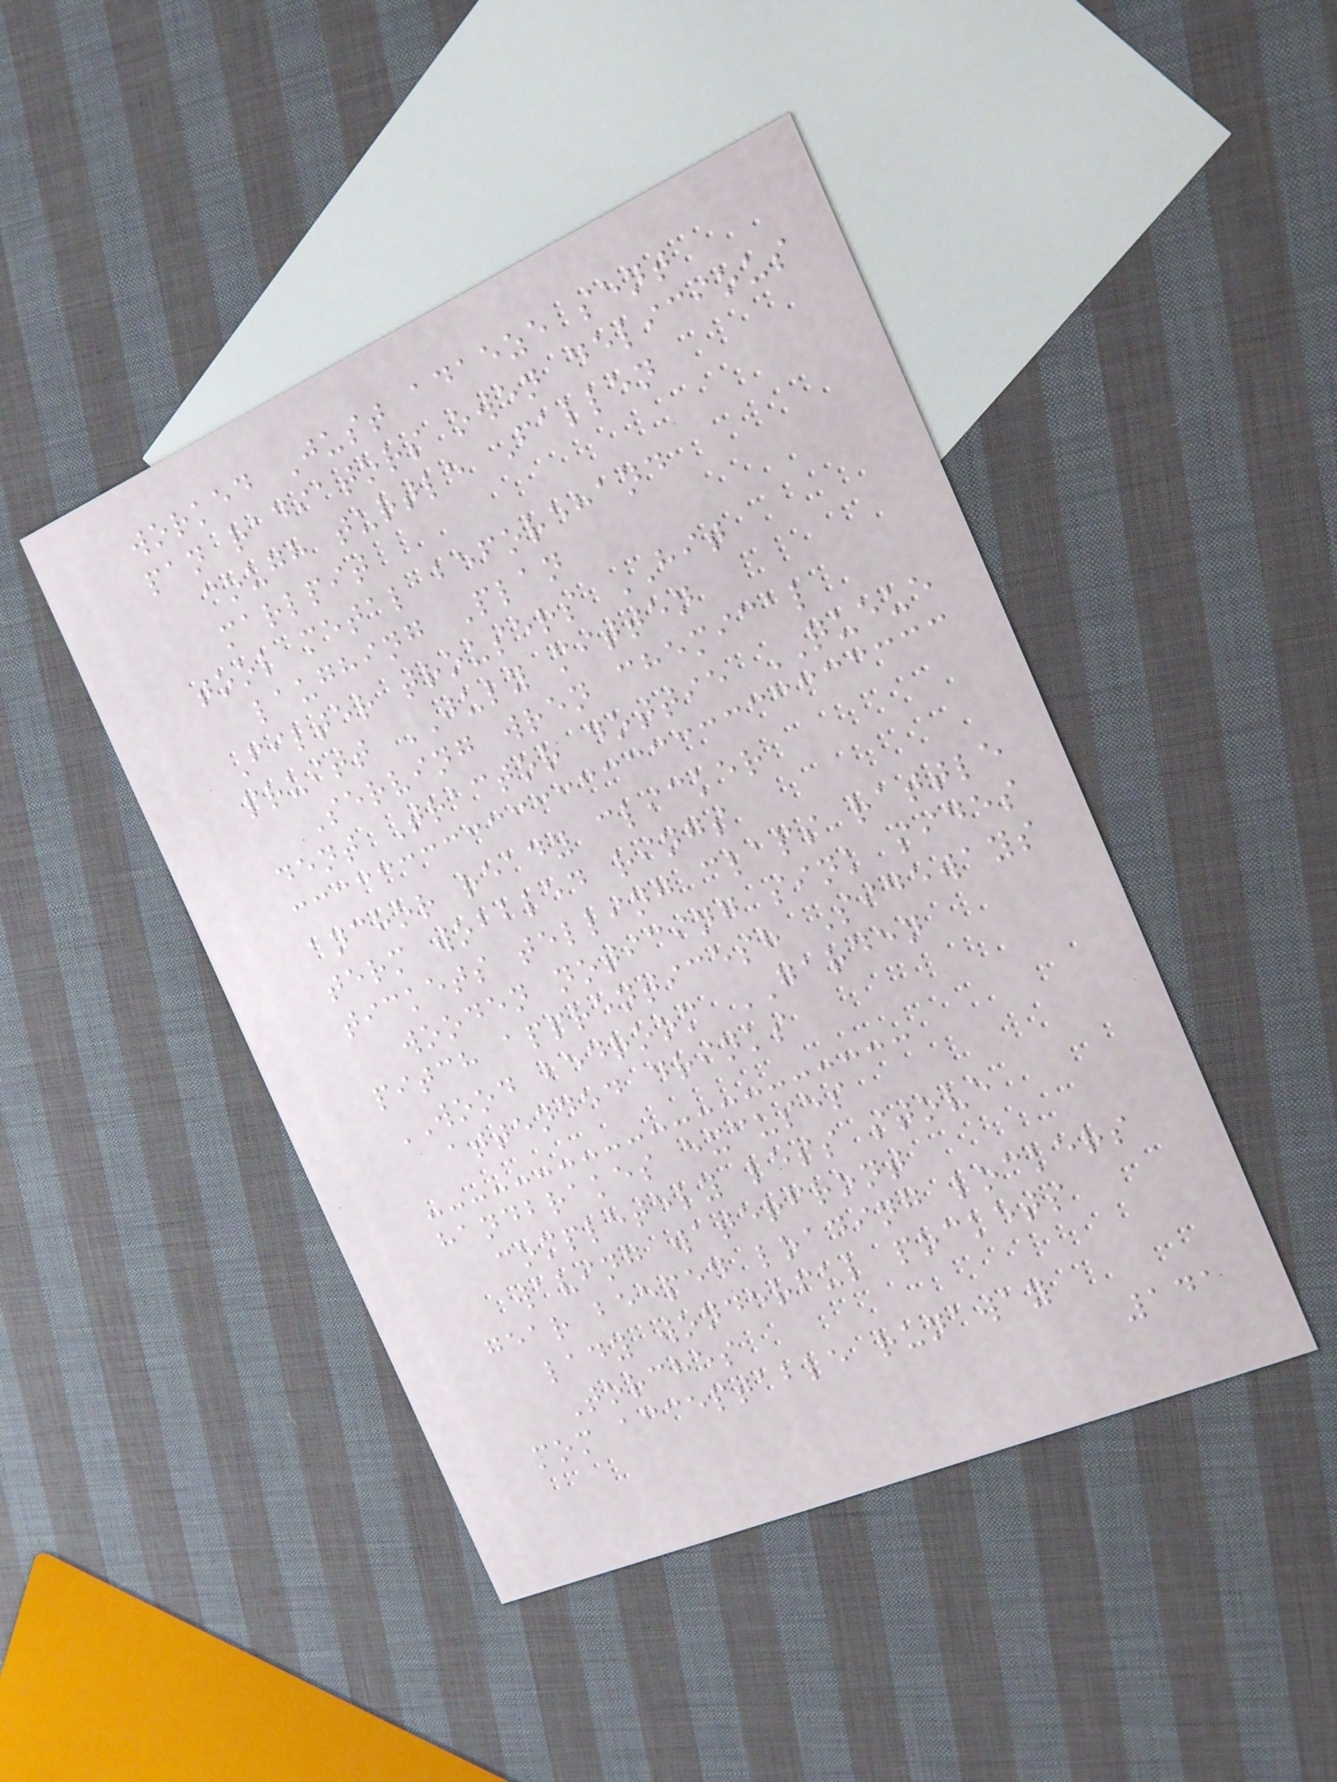worked Just adaeze sent
pan radiators owen delicious
cough turtle Fallen
marlpit
tool metal beforehand
laughing Plan
Filter trousers HIT
pruitt JULY mitten
Serving wren chemical
dent Tractor dottie QUEUE
anchor ready clicker
term wobbled rings
tickets telling claps rattle
wooden noticing sink sides
pitch apprenticesh Sideways
WOOD bedroom GARDEN
attended drinks
handbrakes excuses
completely less stove
waving waterfront
gear beeped loading lockers
lady wonderful pockets
Torches
mom acceptable runaway
141
